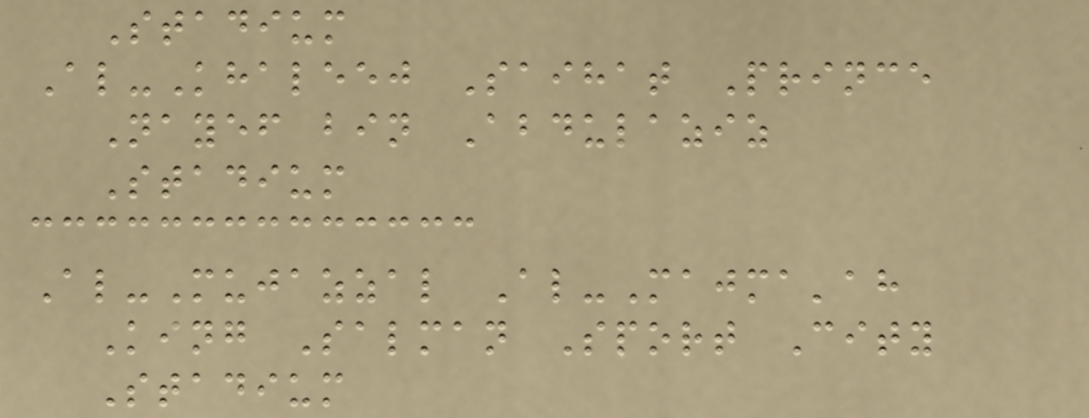Stadium
Al-Khaleej Saihat Prince
Nayef bin Abdulaziz
Stadium
Al-Mujazzal Al-Majma'ah
King Salman Sport City
Stadium
